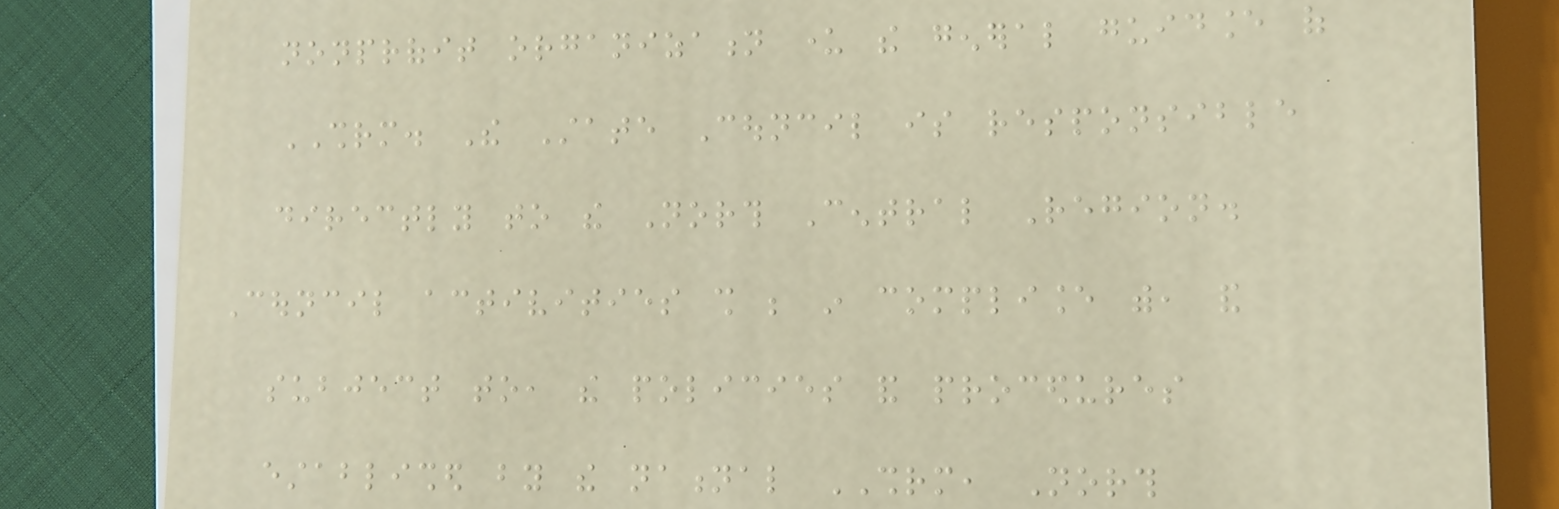nonprofit organization under the general guidance of
SHRM. The State Council is responsible
directly to the North Central Region.
Council activities shall be in compliance with, and
subject to, the policies and procedures
established by the national SHRM, North
